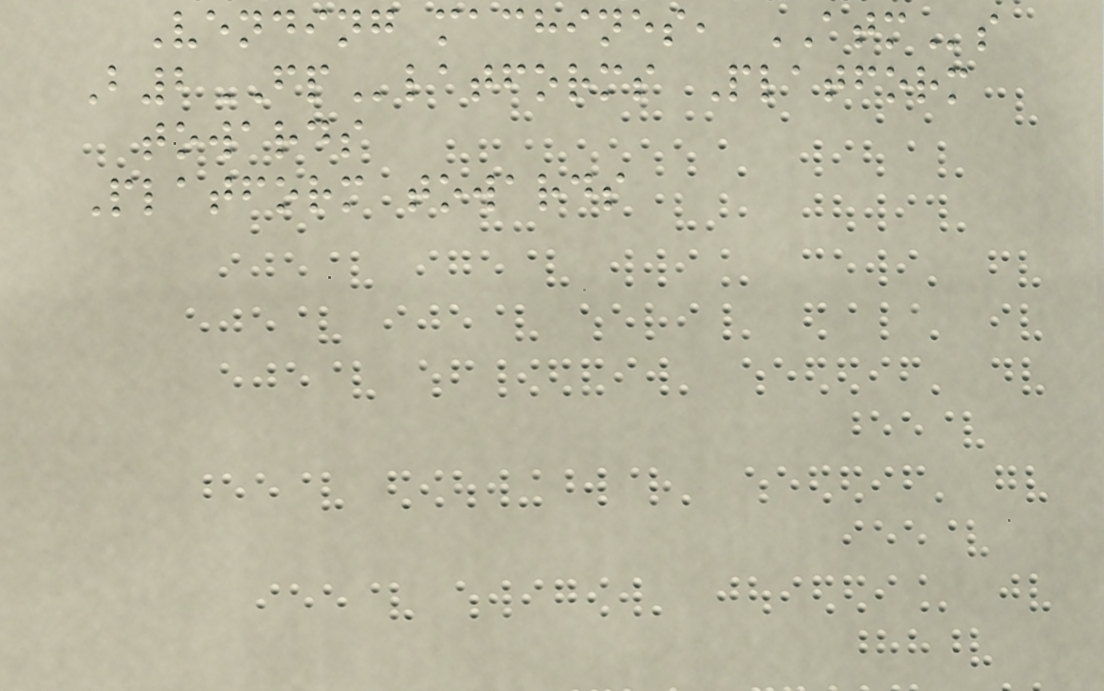Vending machines, ATMs
B2FPlatforms Platform
towards
Platform towards
